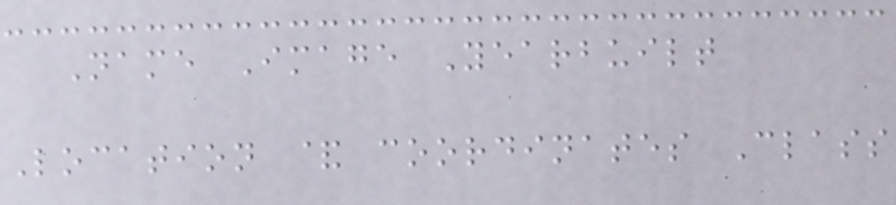Name Image Yearbuilt
Location & coordinates Class
